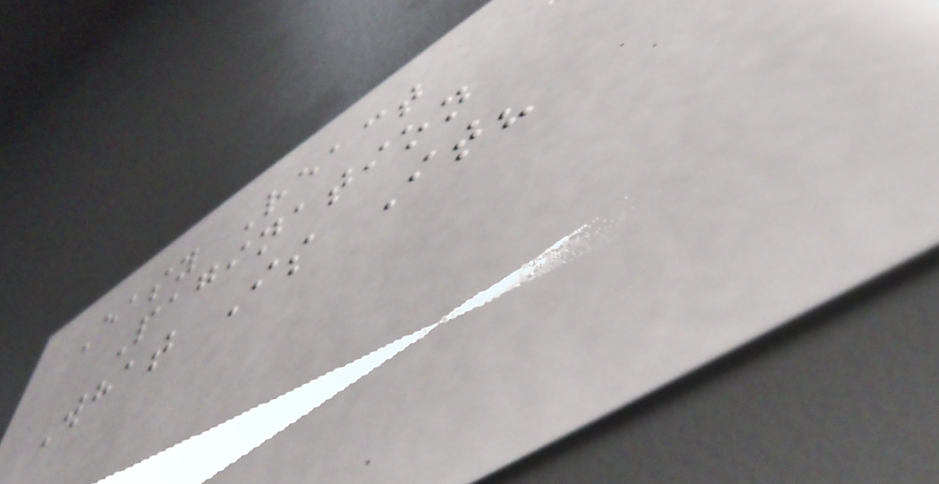Easy React
Pagination
What Is It?
